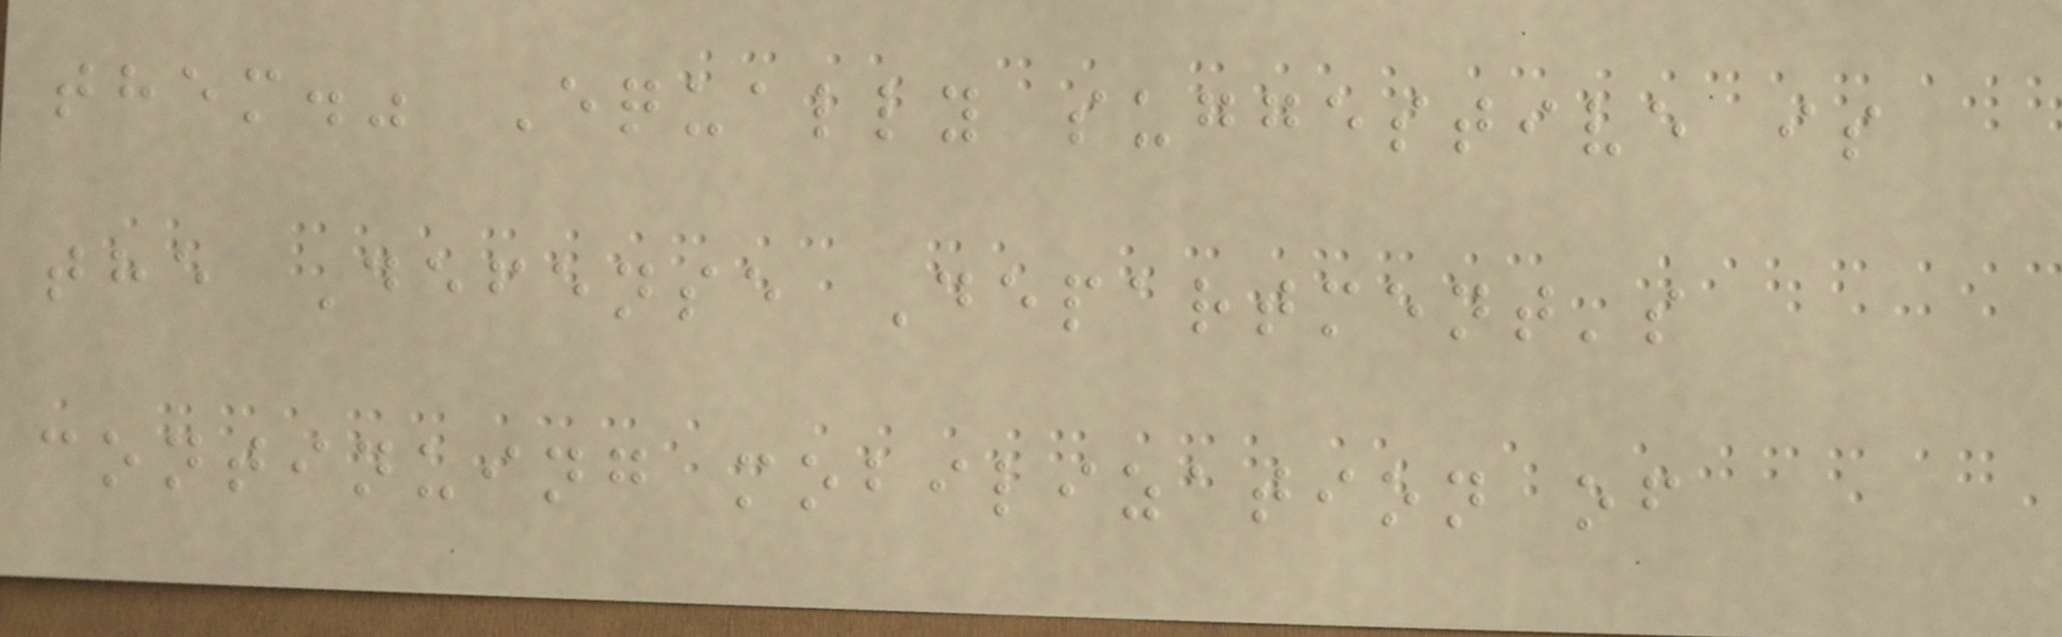them." Equally suggestive is
the Defense Department's
continuing mobilization of
